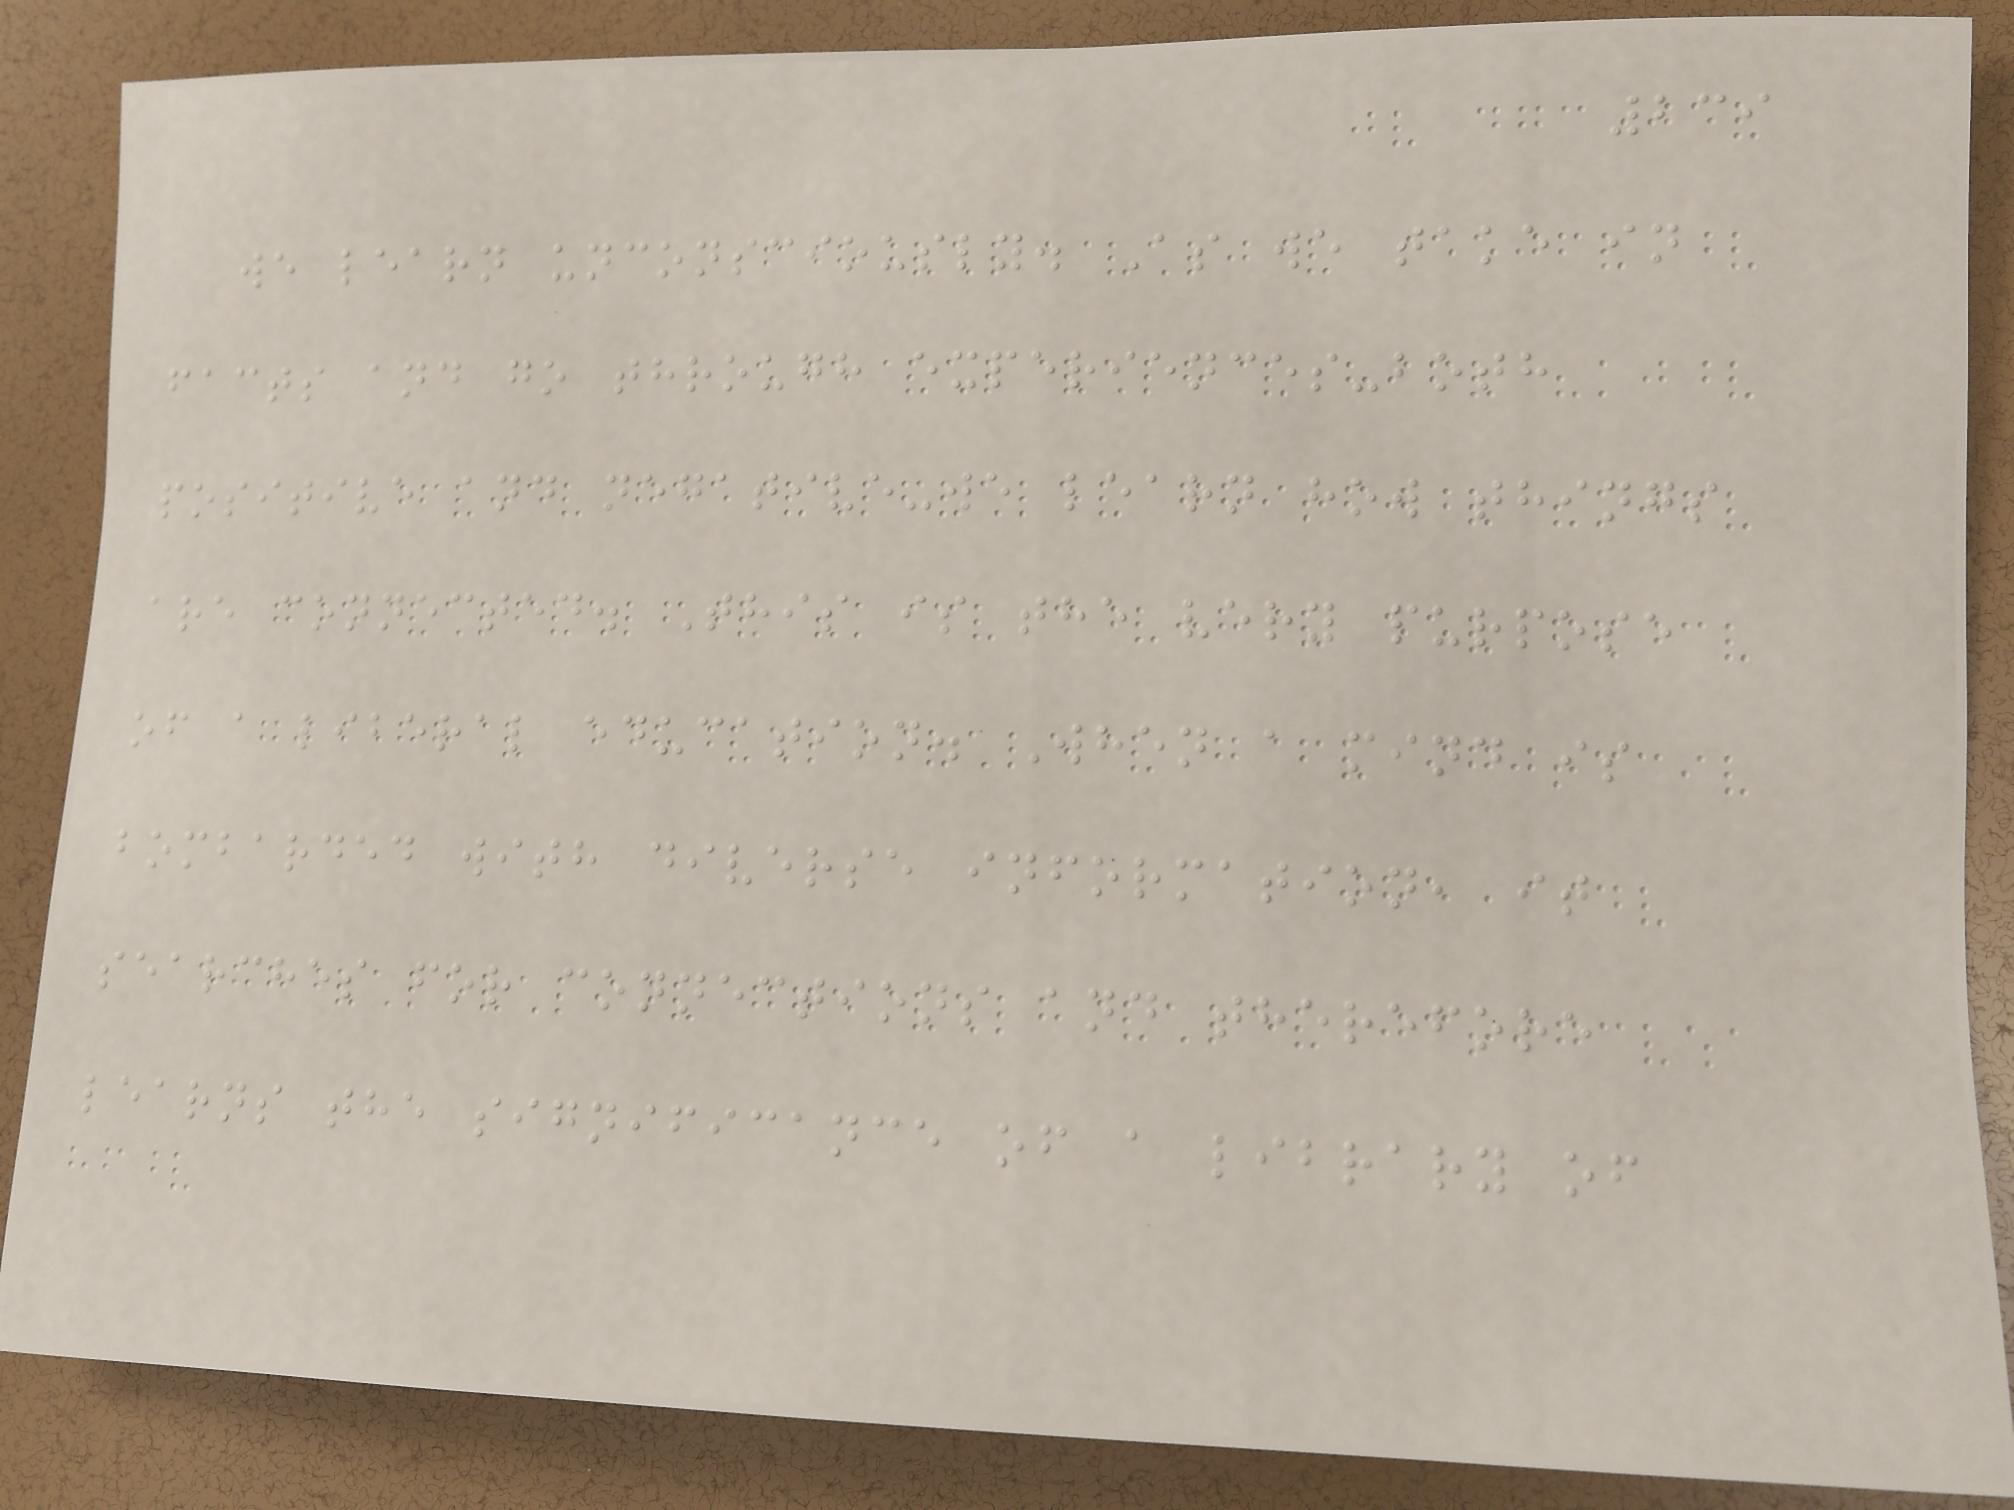239
we learn unconsciously. As we take in
facts and go through experiences-both
positive and negative-we learn how things
are connected. This is the very purpose
of a liberal education. When a mind is
bombarded with diverse information, it
searches for connections and therefore
learns the significance of a library of
